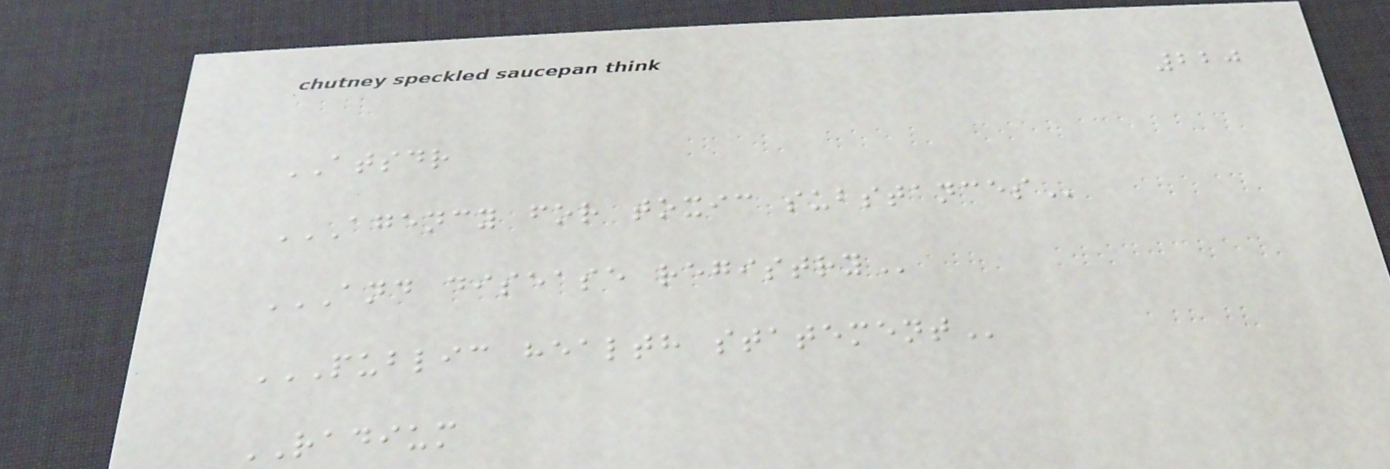220
ATSDR
AGENCY FOR TOXIC SUBSTANCES
AND DISEASE REGISTRY
PUBLIC HEALTH STATEMENT
RADIUM
